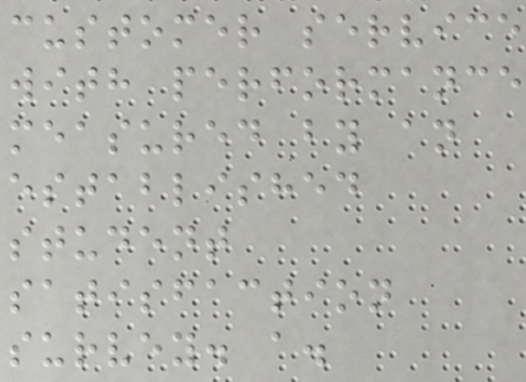customer service
with performance
measured by an
established
student
satisfaction
survey. a.
